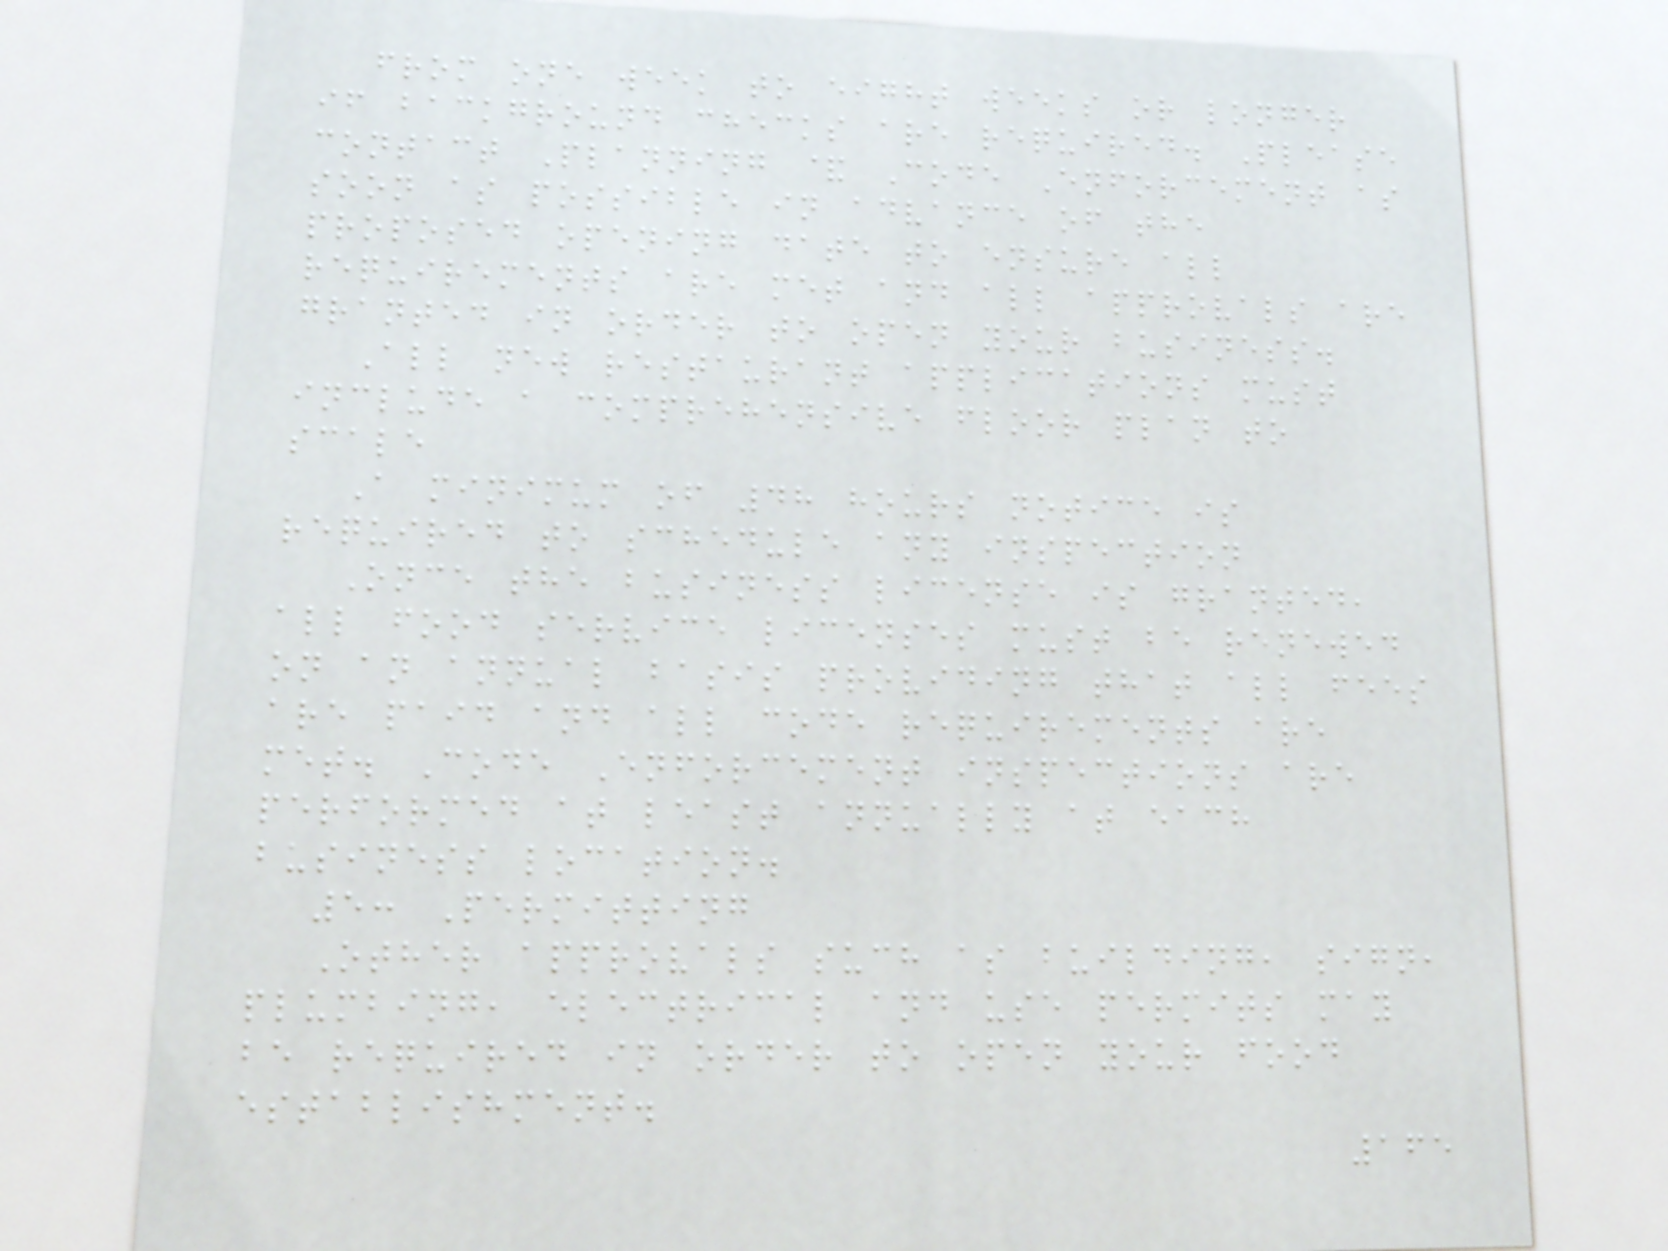from one week to eight weeks or longer
if background checks are required. Please
contact Planning & Code Enforcement as
soon as possible in advance of the
proposed opening date to ensure all
requirements are met and all approvals are
granted in order to open your business.
All new restaurant applications must
include a comprehensive floor plan to
scale
A minimum of 48 hours notice is
required to schedule any inspection
Once the business license is granted,
all food service licenses must be renewed
on an annual basis providing that all fees
are paid and all code requirements are
met. Code Enforcement inspections are
performed at least annually at each
business location.
5: Permitting
Other approvals such as building, sign,
plumbing, electrical and use permits may
be required in order to open your food
establishment.
165
